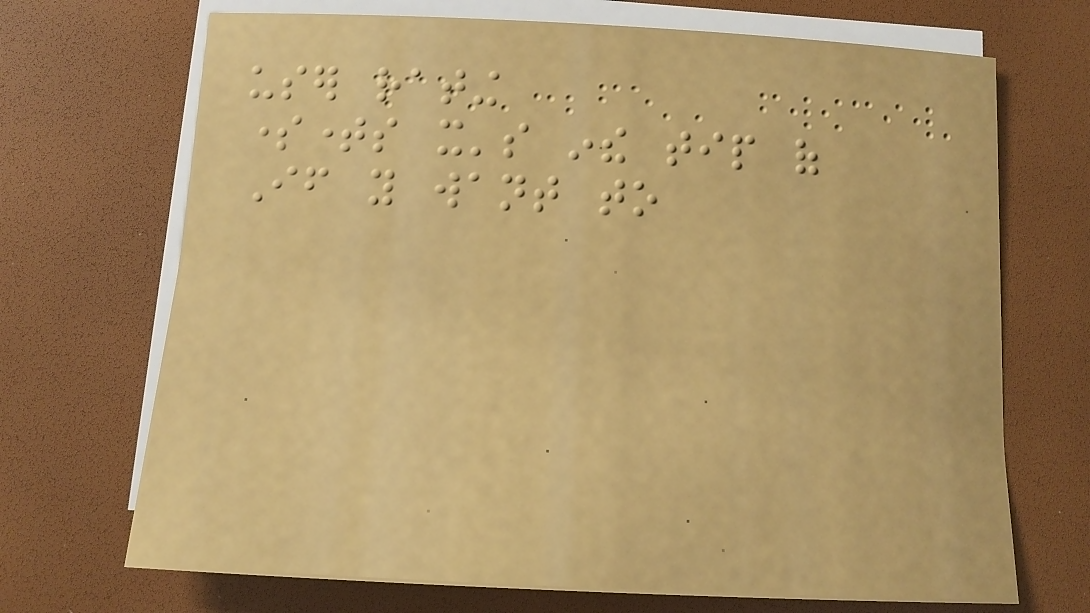user rating
sometimes it's inthe tip of
If you want to
